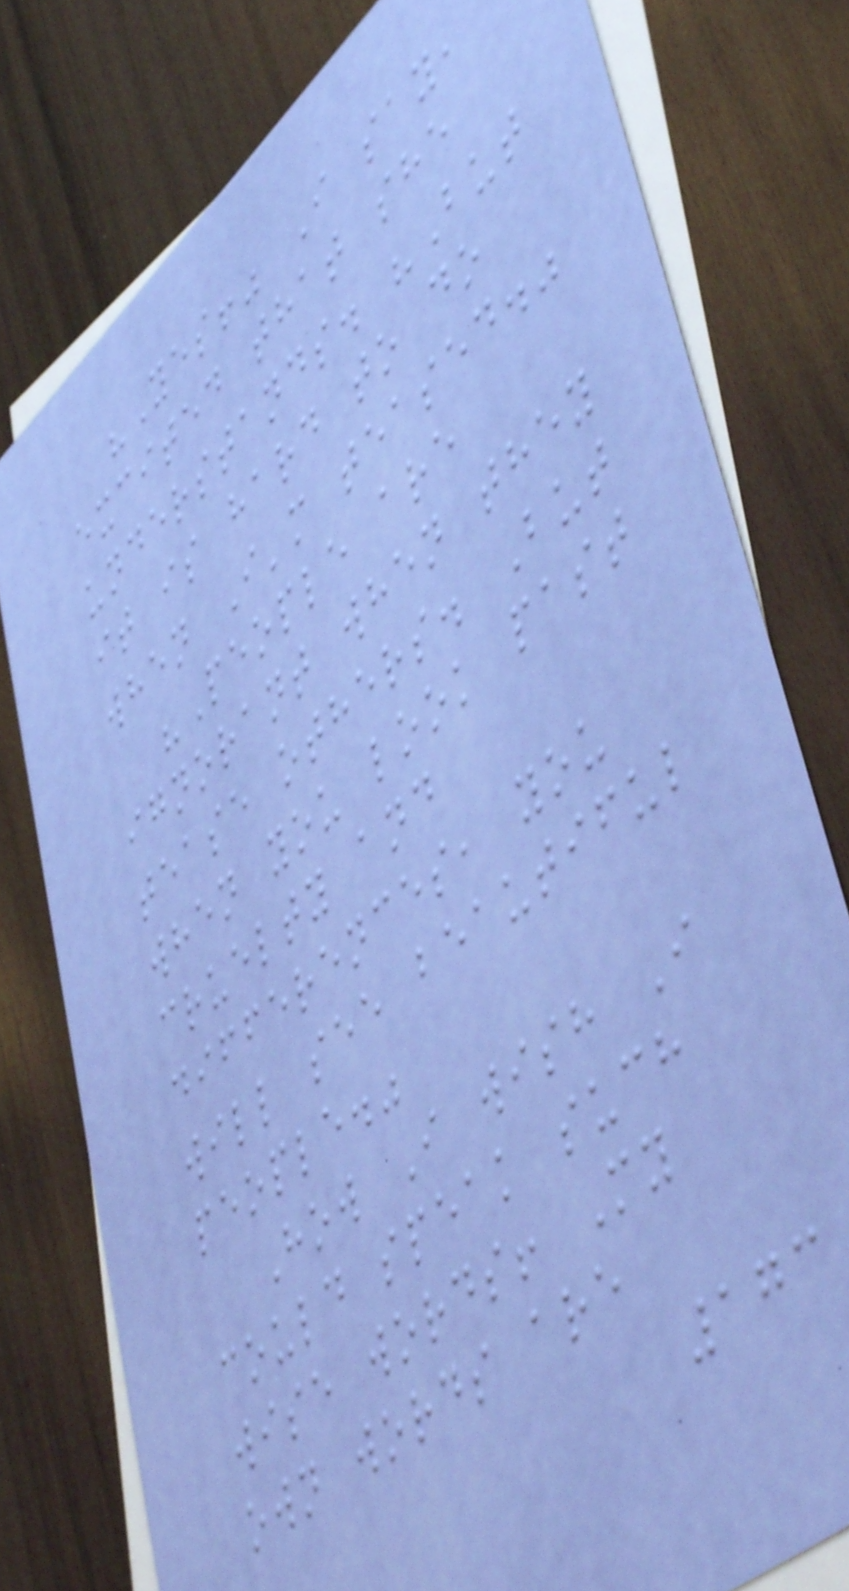"Yes!" I say,
excited that she
understands. "But
it is hard to do
when I'm teased."
"People are
ignorant when they
tease others. But
when you look past
cruelty and
differences, you
will see beautiful
people."
How I wish I
could speak such
wise words! My
own words are
173
